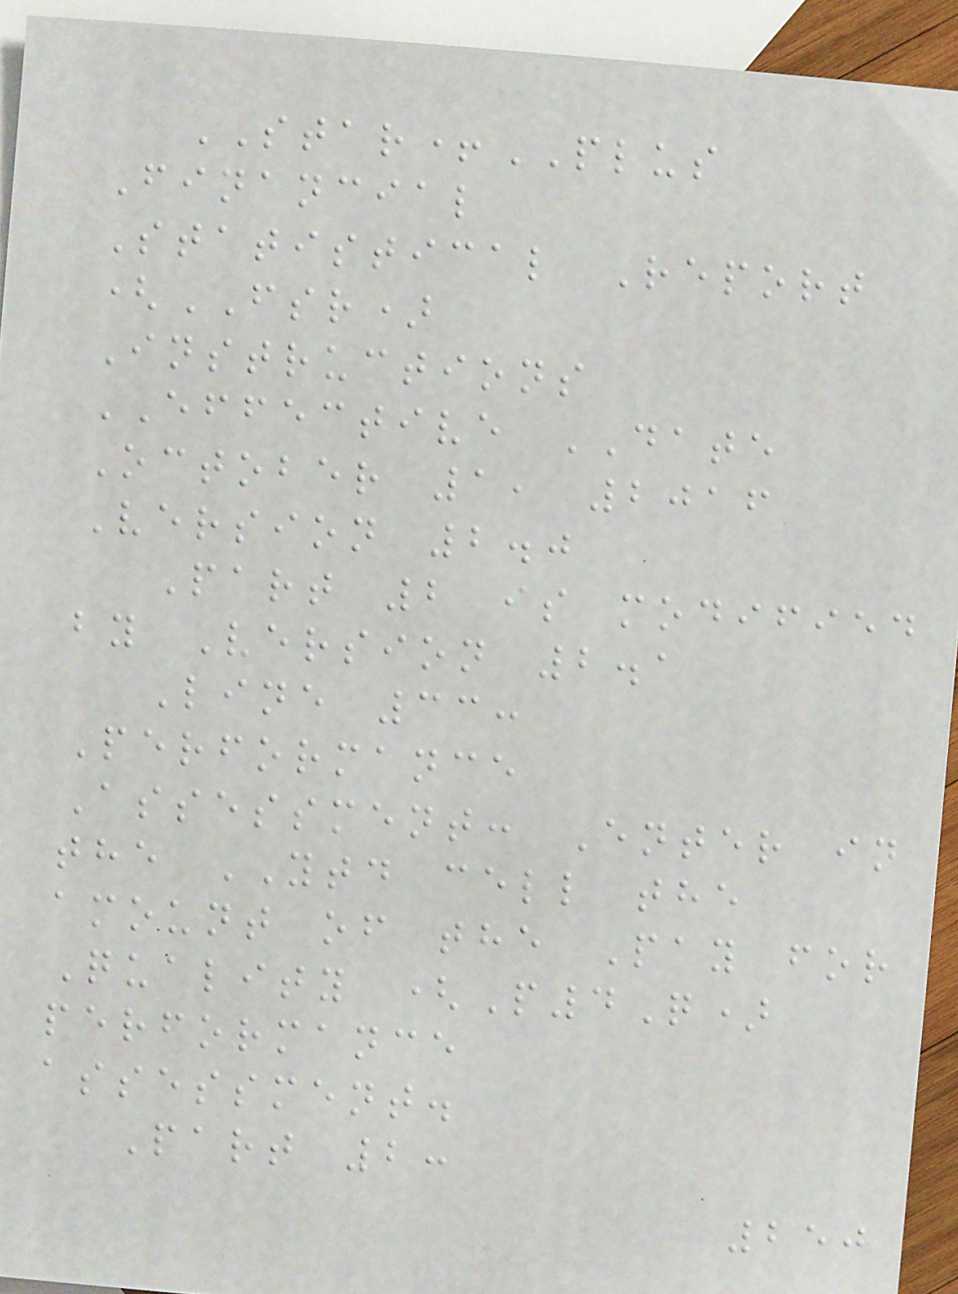STAR+PLUS
Financial
Statistical Report
(FSR)
Instructions
EFFECTIVE DATE
October 1, 2016
Version 2.0
Part 2 is modified
by Version 2.1
Line 33:
Performance
Assessment: Enter in
the YTD cell the
amount of the Pay for
Quality (P4Q)
performance
assessment.
Part 2:
250
